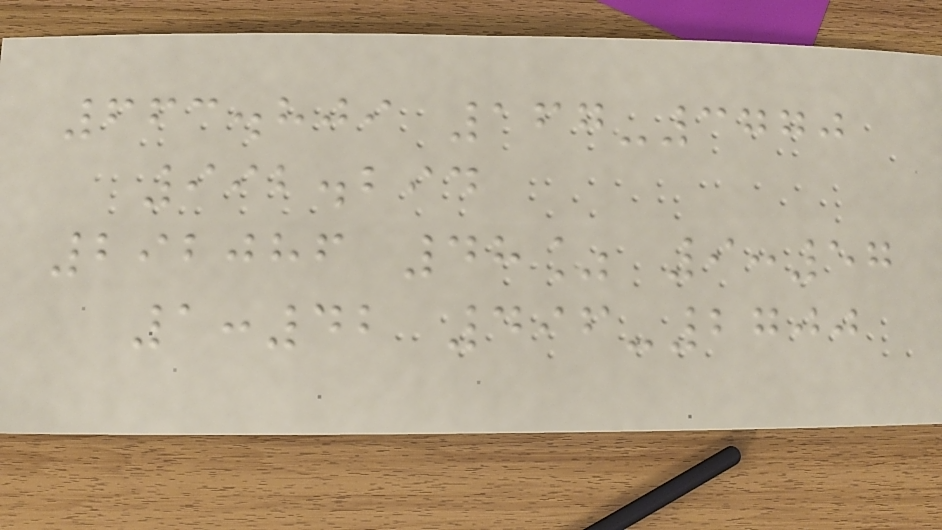663.809 167-3770
992.294
292086 48% 9:57
1:42 496-2700
